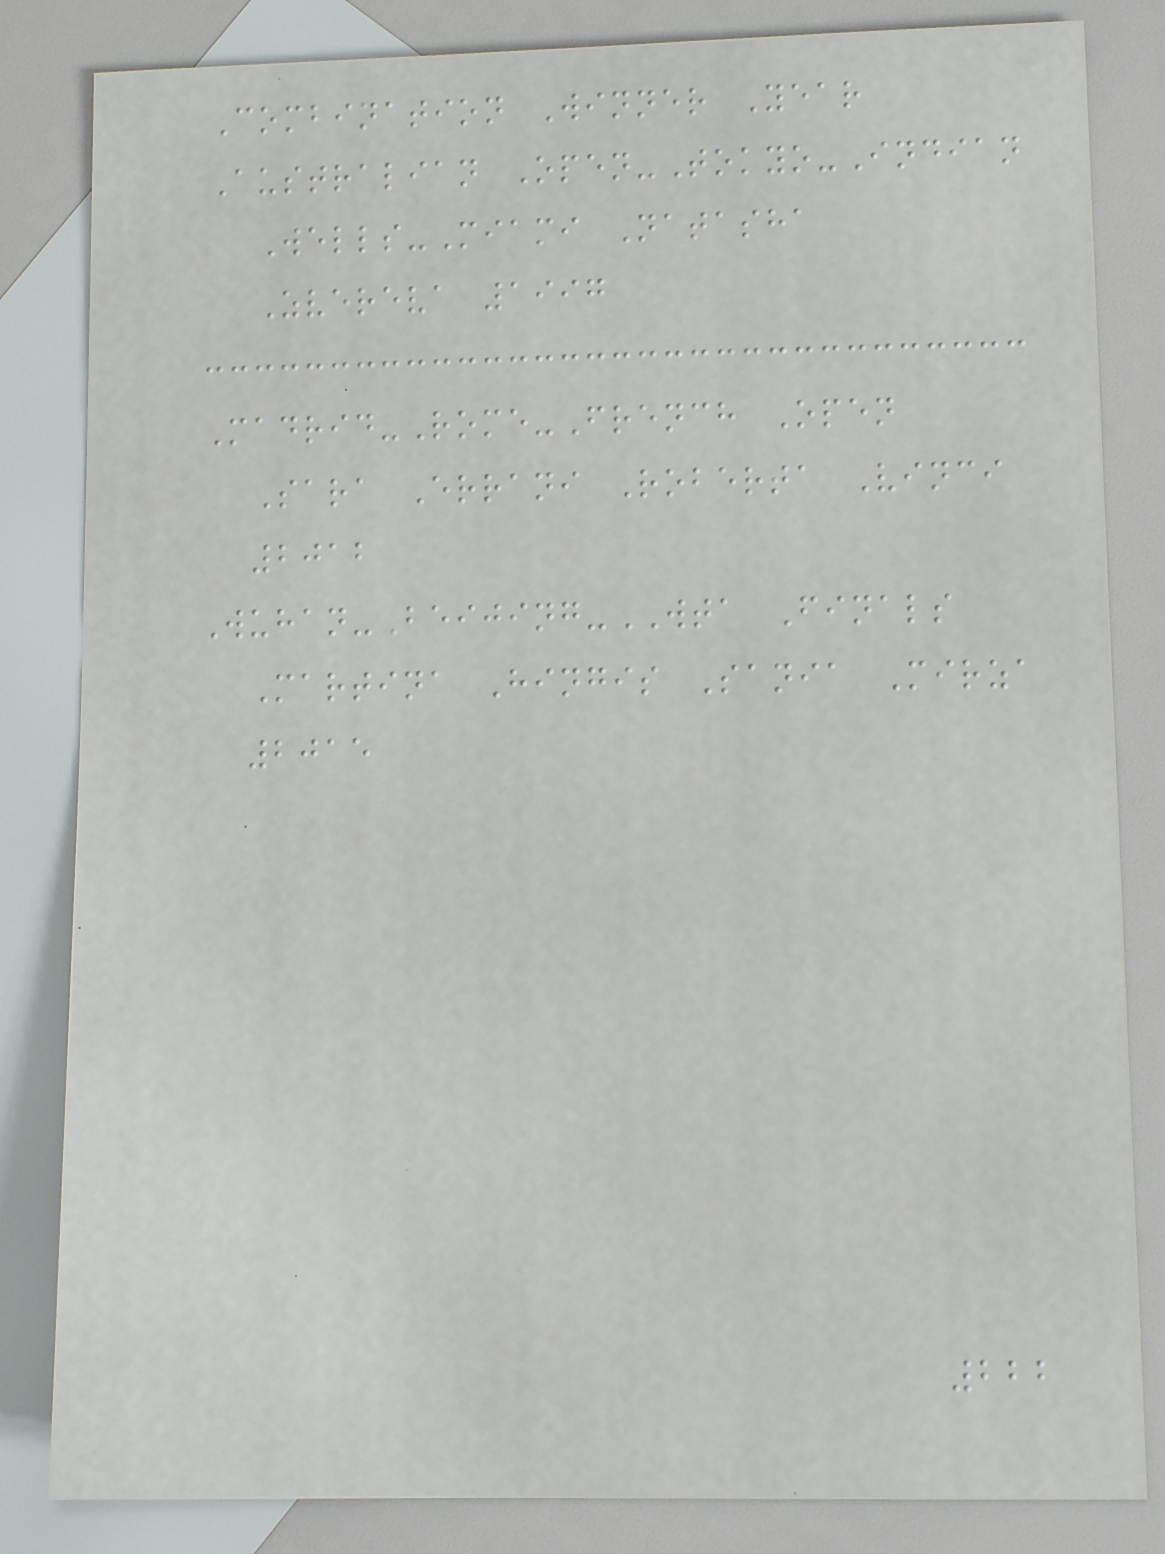Combination Winner Year
Australian Open-Tokyo-Indian
Wells-Miami Natasha
Zvereva 1997
Madrid-Rome-French Open
Sara Errani Roberta Vinci
2012
Wuhan-Beijing-WTA Finals
Martina Hingis Sania Mirza
2015
222
